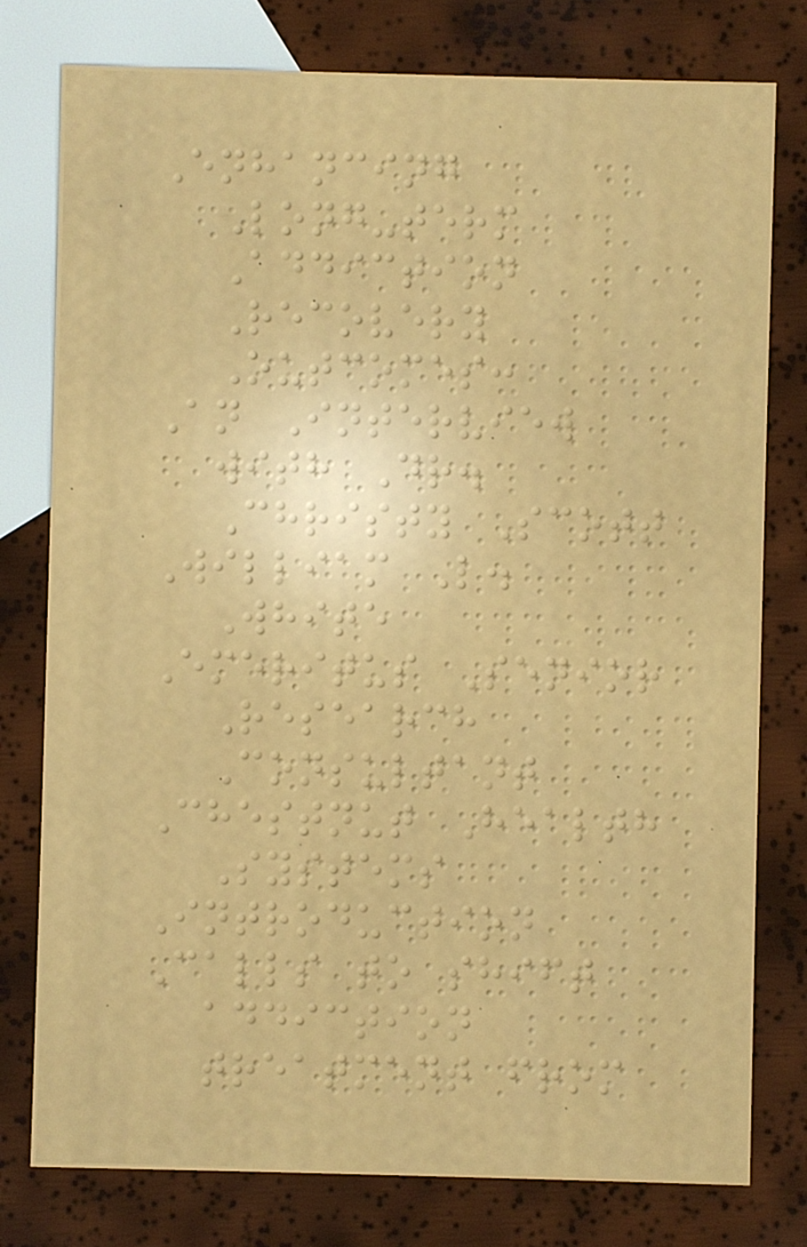Enhancing
Long-term
Addiction
Recovery
Outcomes:
An Interview
with Dr.
Christy Scott
William L.
White
Emeritus Senior
Research
Consultant
Chestnut Health
Systems
Introduction
Calls to shift
addiction
treatment from
